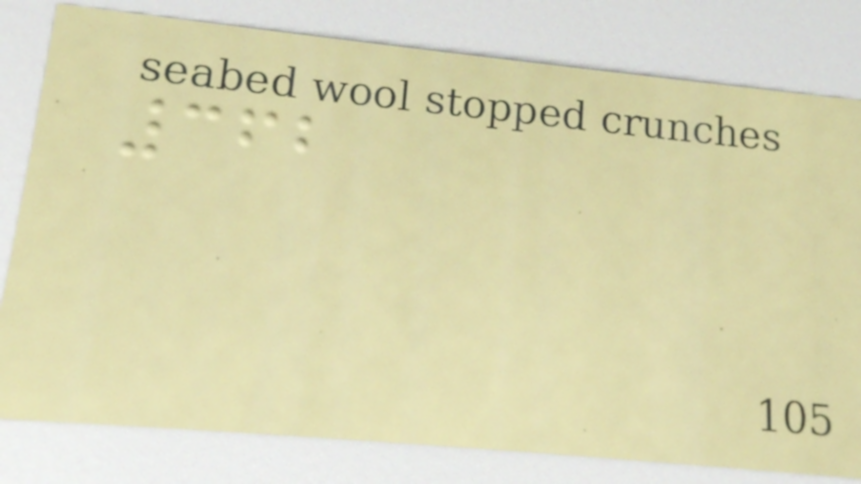362
